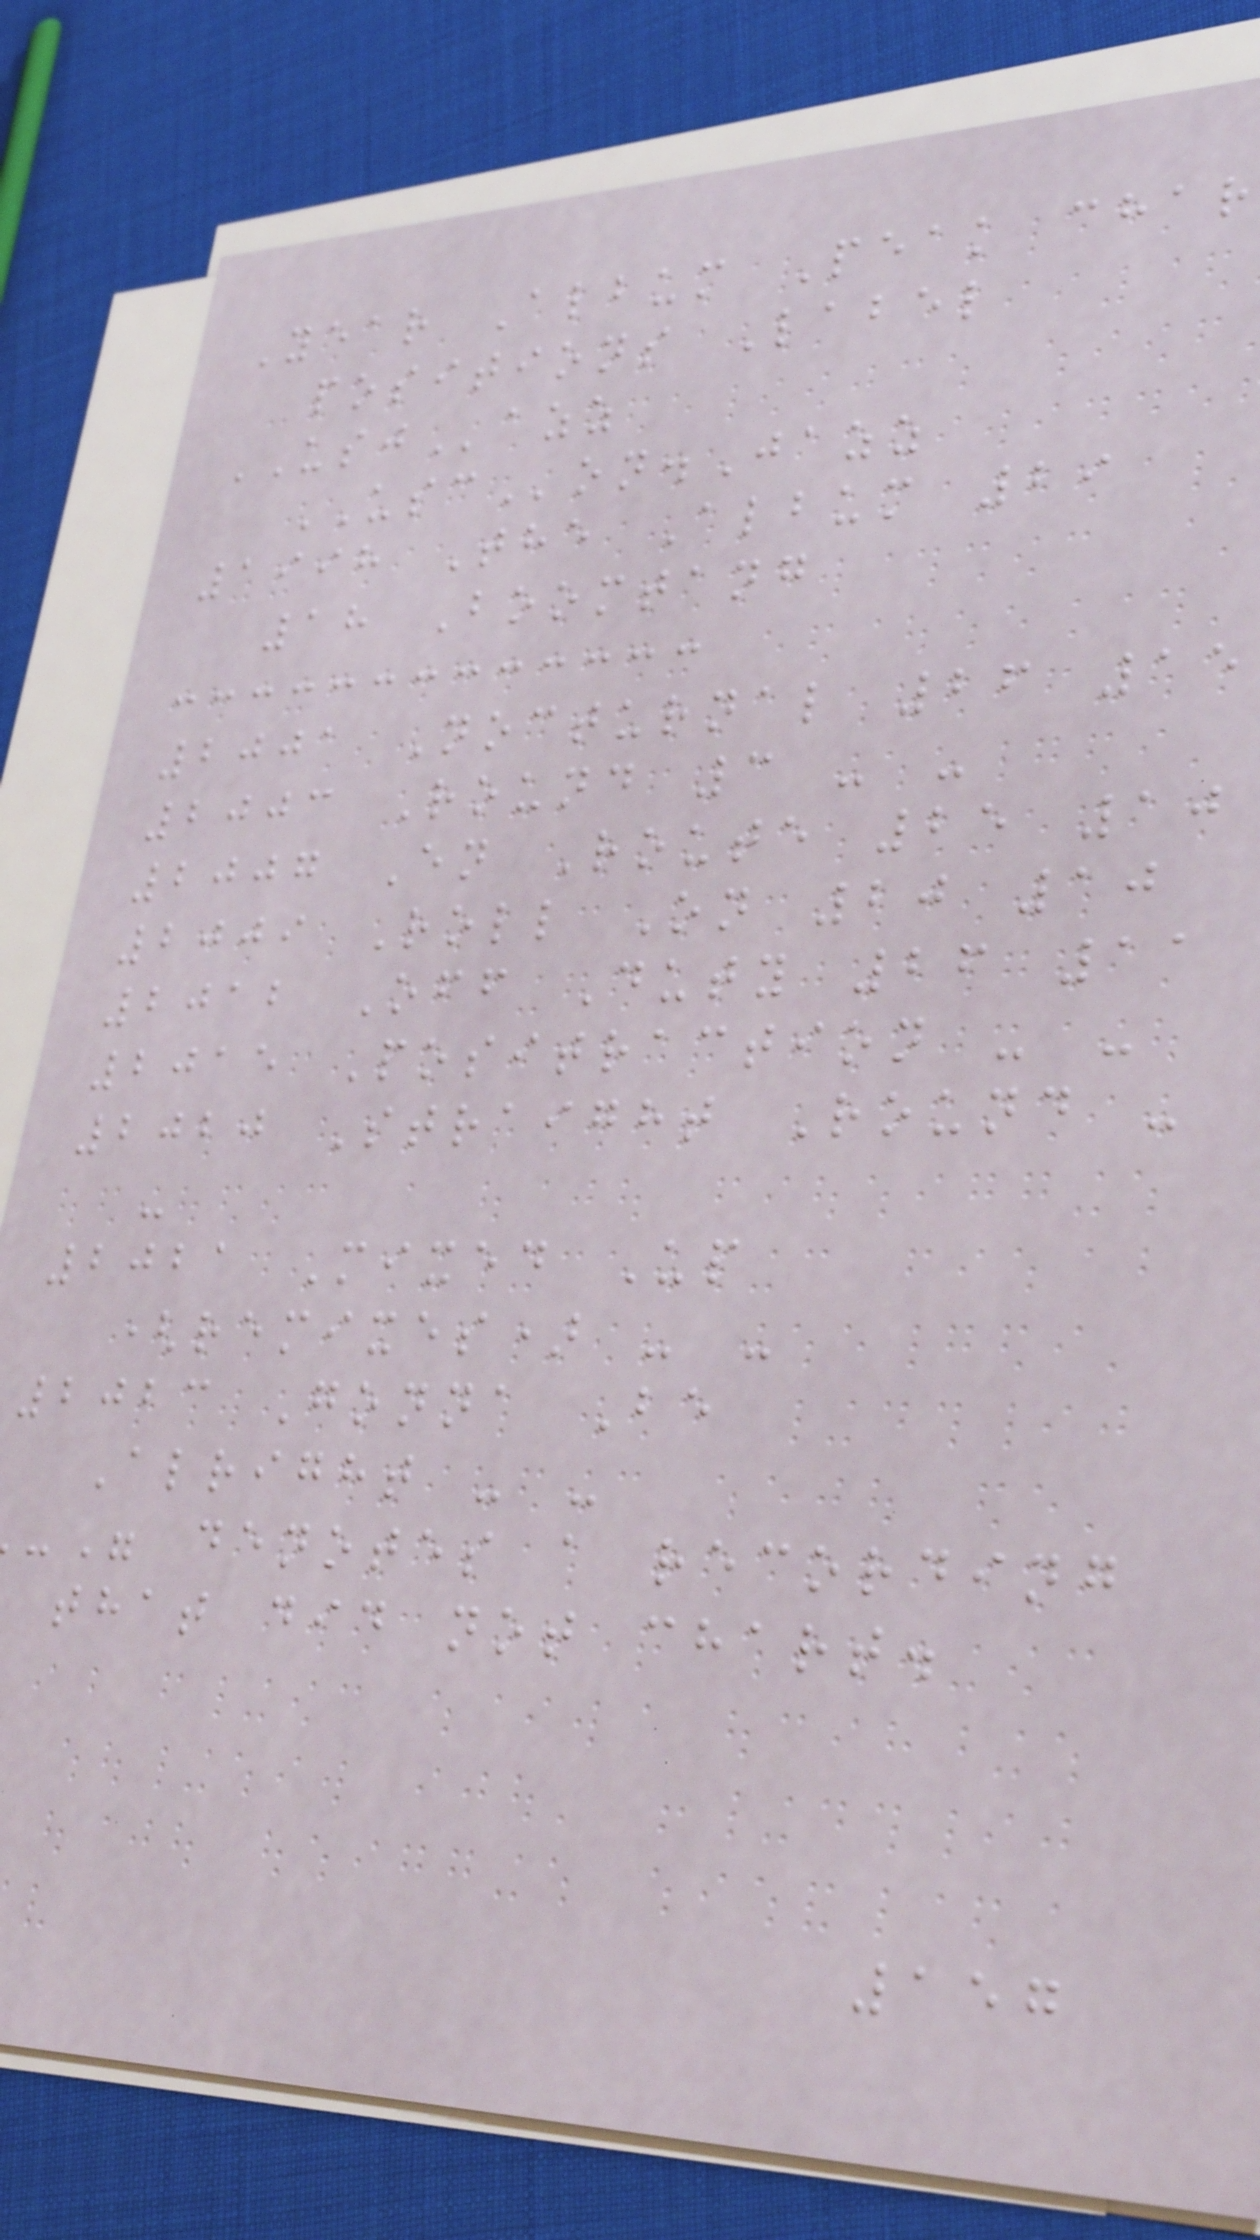Year Album Peak char
positions Label
USJazz
USCon.Jazz
1998 The Album 29
18 Boomtang
2001 Nocturnal 26 15
2003 Round 3 - -
2007 En Route 25 10
2009 Roll On 20 10
2012 Off Duty 26 11
2015 Positraction - -
2020 Straight Round -
-
2021 Mixed Up
(remixes) - -
2023 Gonna Be
Alright - -
-" denotes a recording
that did not chart.
157
